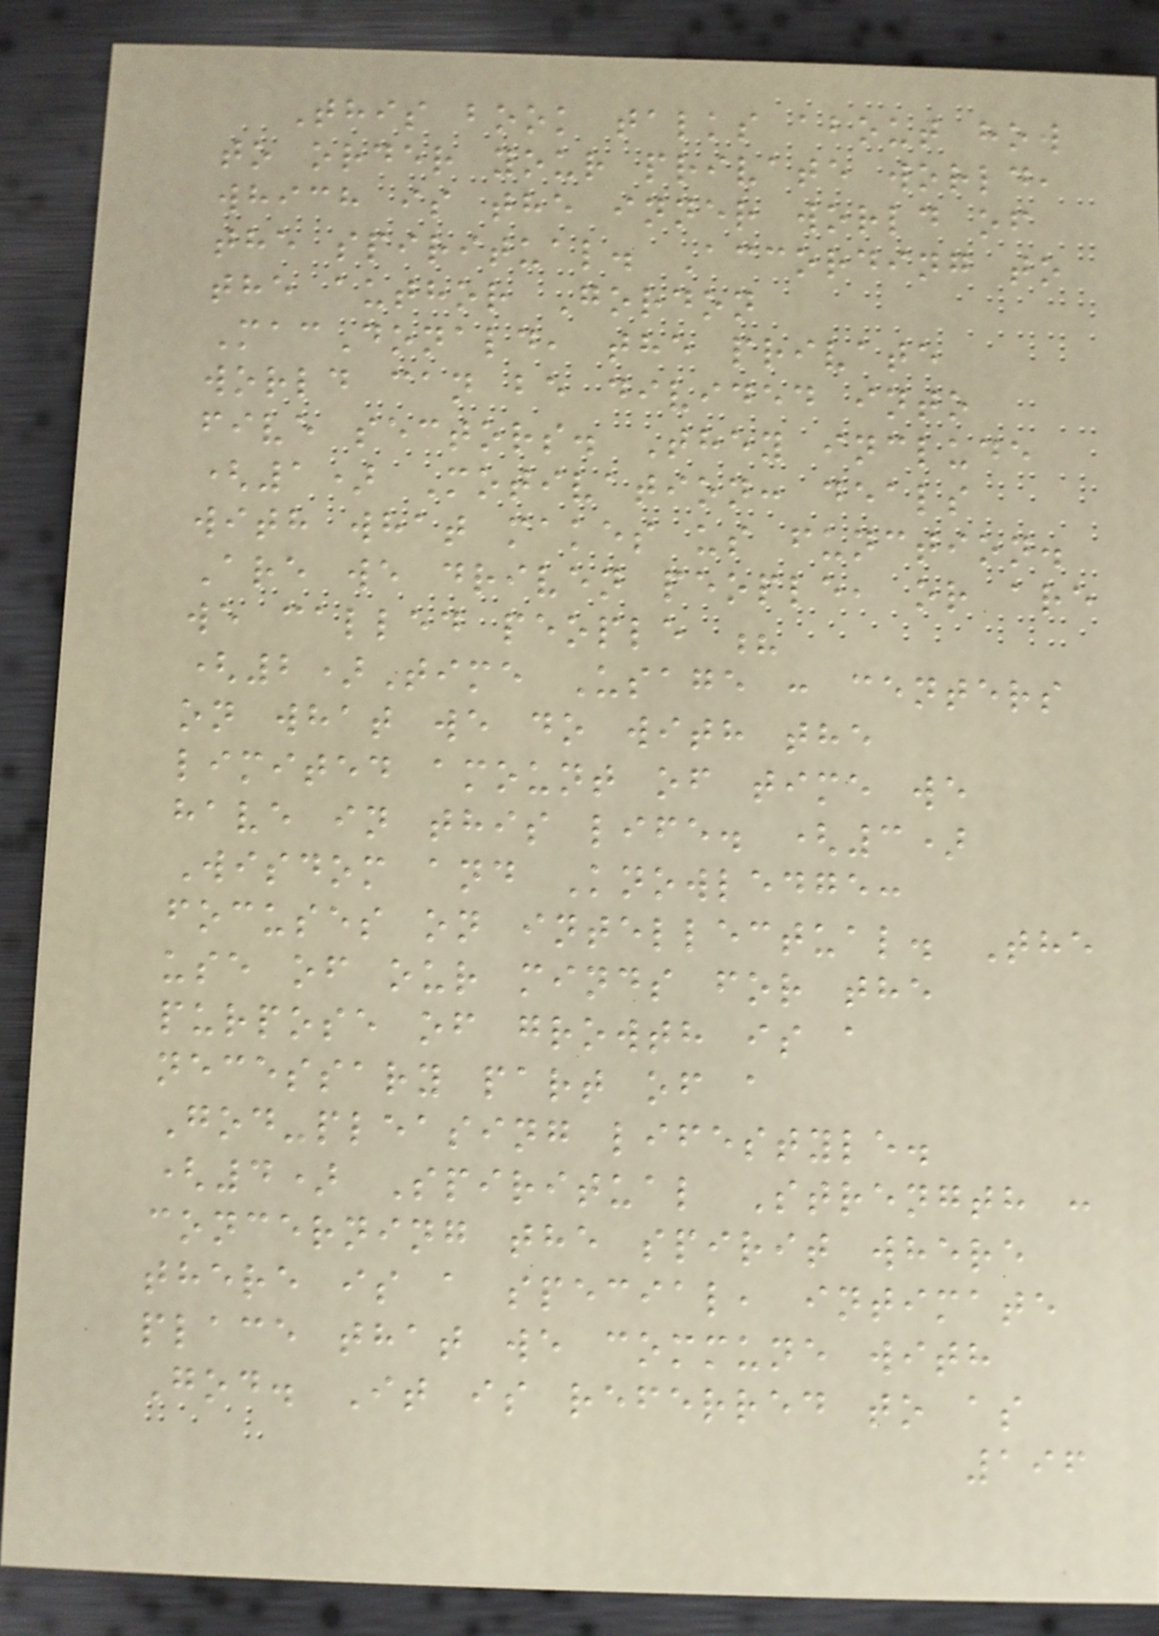This book talks about how
to order your private world,
which is the inner world of
the spiritual. According to
the author Gordon
MacDonald, the private
world can be divided into
five sectors. They include
(1) Motivation: deals
with what makes us function.
Are we driven people, or are
we called people ?
(2)Time Usage : centers
on what we do with the
limited amount of time we
have in this life. (3)
Wisdom and Knowledge:
focuses on intellectual. The
use of our minds for the
purpose of growth is a
necessary part of a
God-pleasing lifestyle.
(4) Spiritual Strength :
concerning the spirit where
there is a special, intimate
place that we commune with
God. It is referred to as
196
